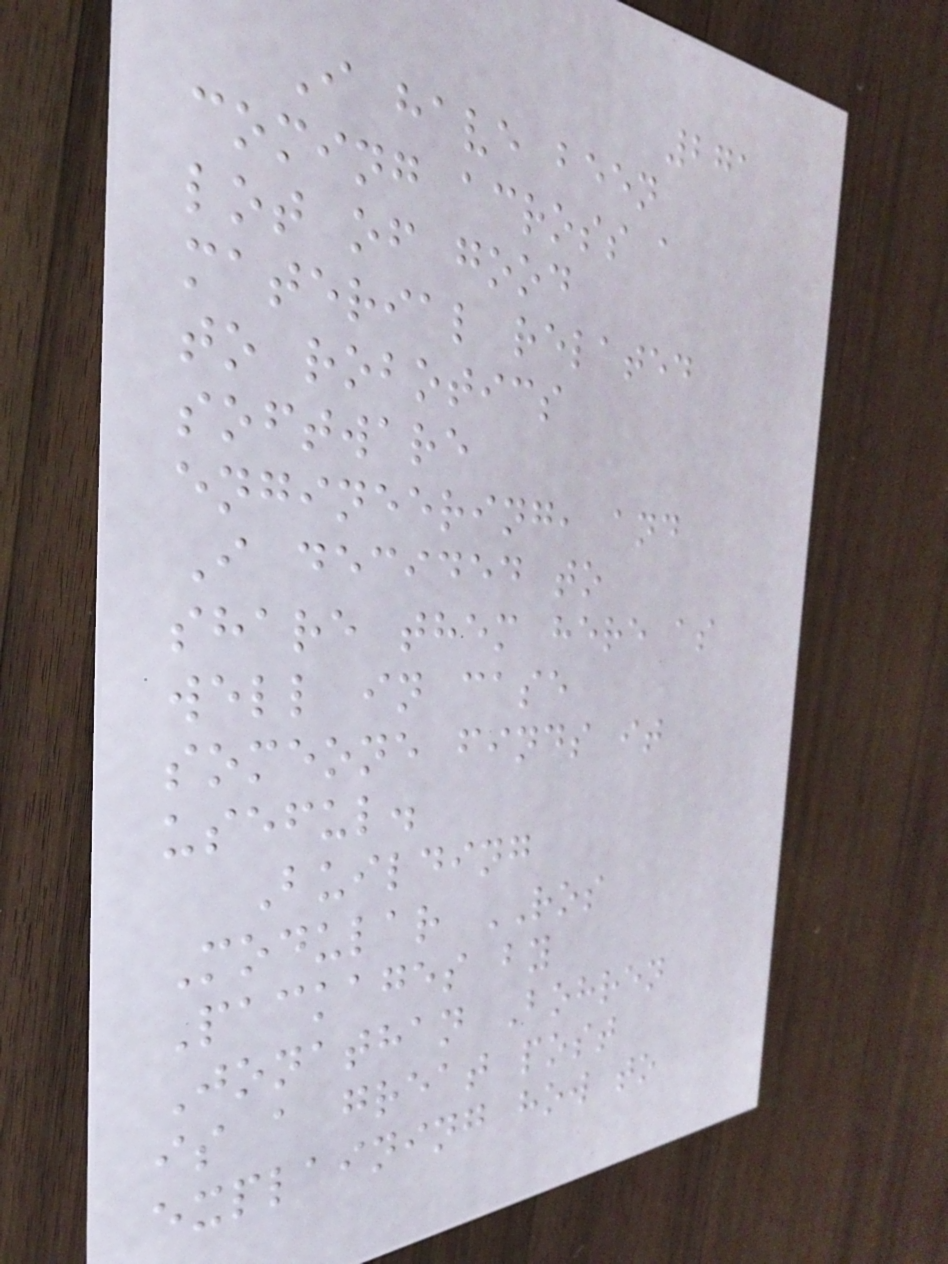271
I have been
coming across a
lot of good
material related
to robotics
software
engineering, and
I decided to
share them here as
well in case
someone finds it
useful.
Building
Modular ROS
Packages by
Jonathan Bohren
is a great post
explaining how to
